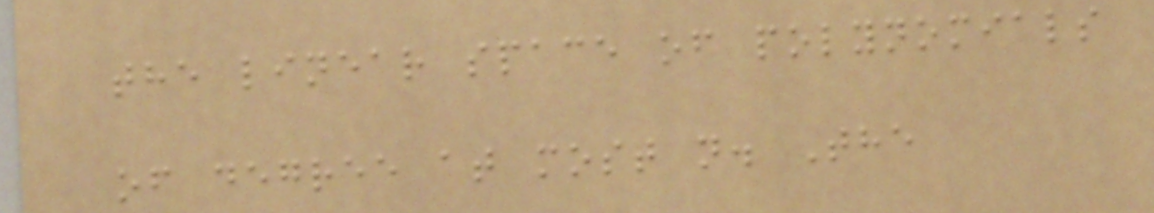the linear space of polynomials
of degree at most n. The
